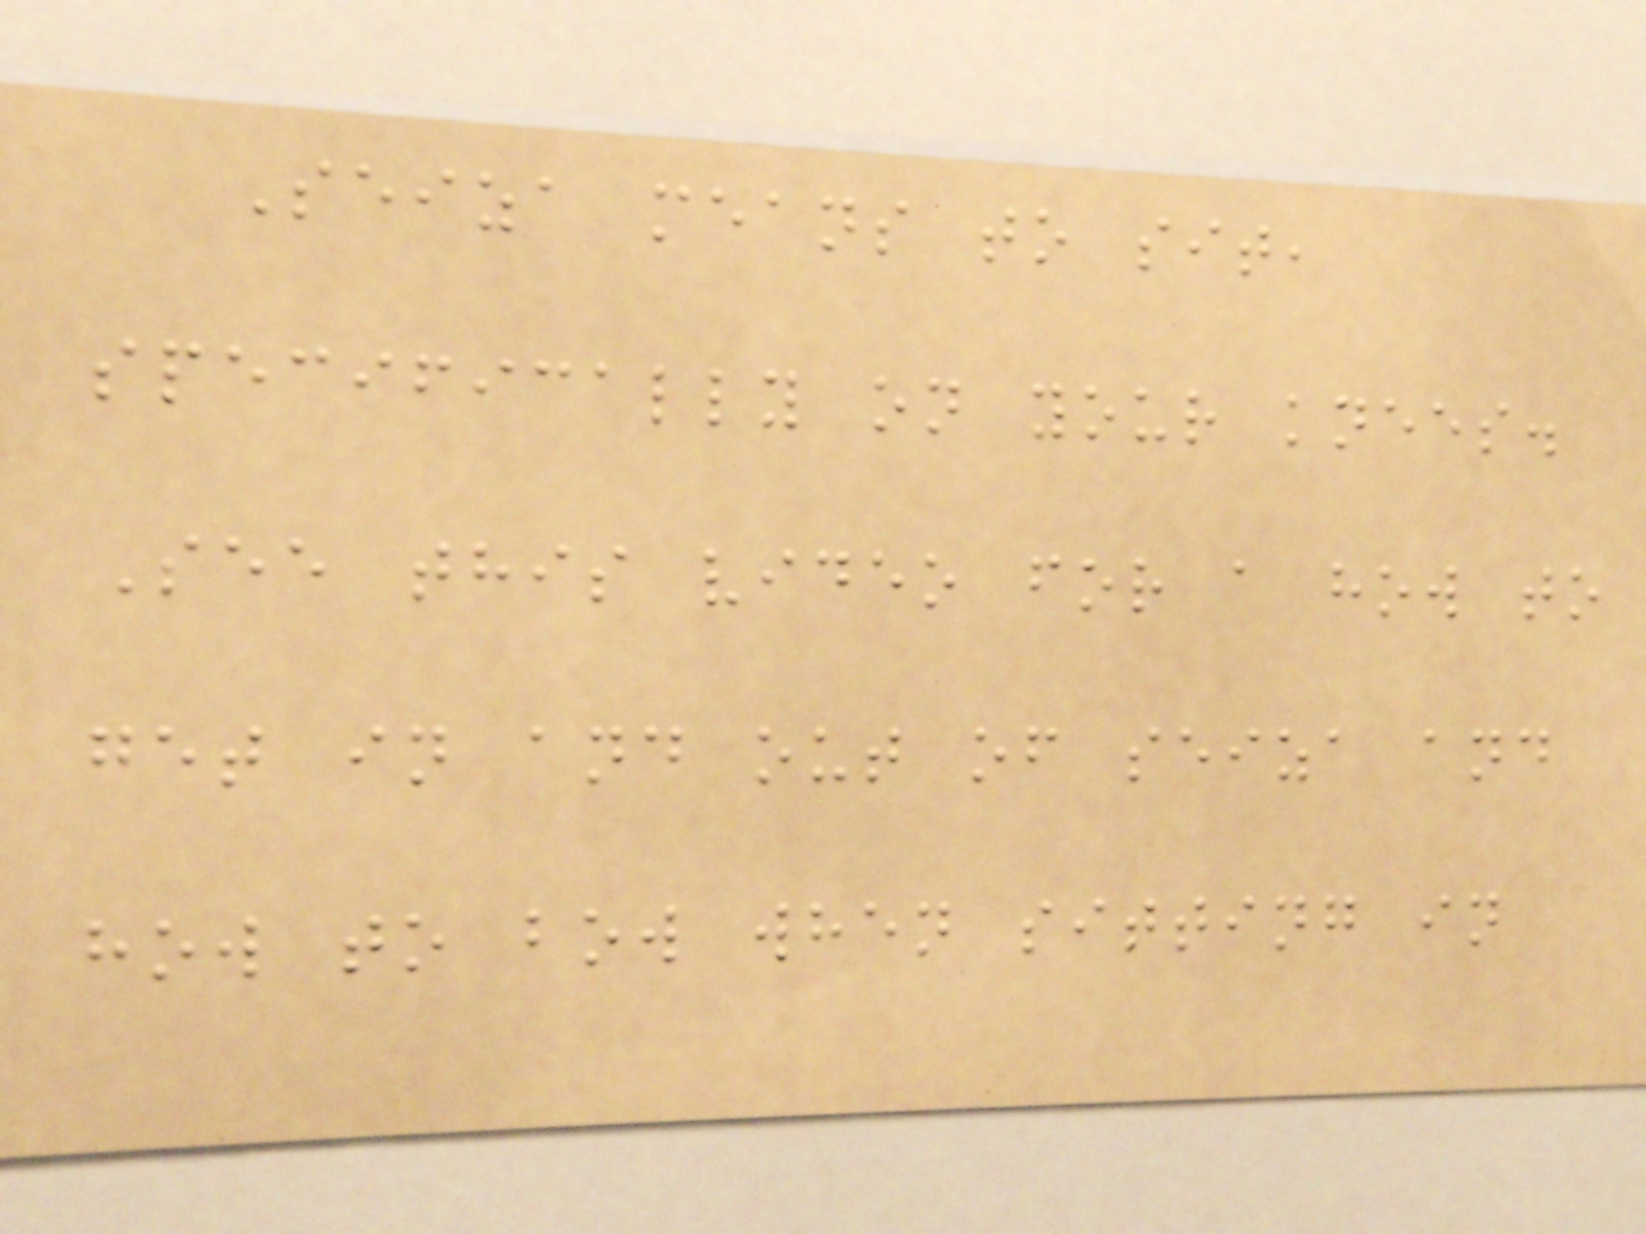Seiza means to sit,
specifically on your knees.
See this video for a how to
get in and out of seiza and
how to bow when sitting in
